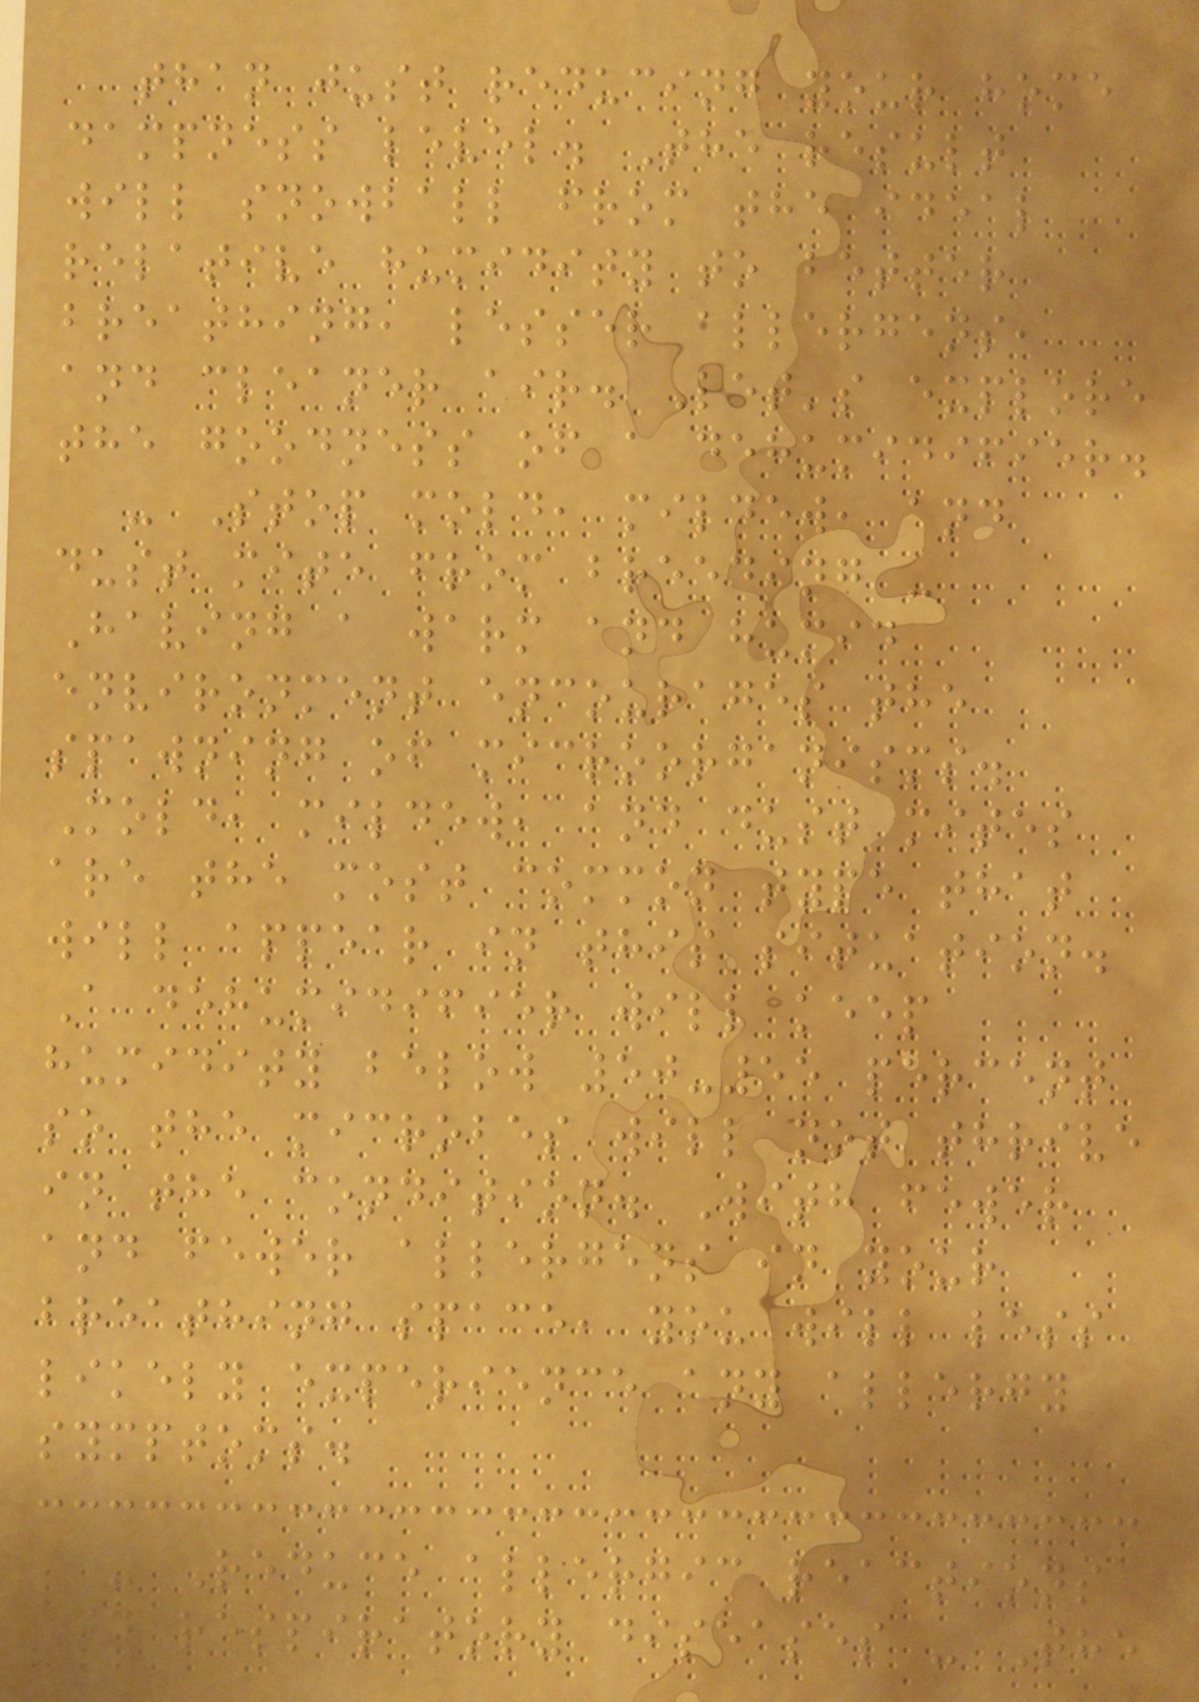than just reducing your home
dampness level. The result
will snowball from the ideal
relative humidity to better
breathing, lesser allergens,
and cleaner air. Let's explore
the goodness of a dehumidifier.
- Stop mold, mildew, and
dust mite from breeding -
Having a warm and humid
environment encourages the
spawning of microorganisms.
Mold, mildew, and dust mites
are the most common type that
will appear in this situation.
A dehumidifier will keep
humidity below 50-55 percent
so the microbes will not thrive
in the condition. With fewer
and fewer allergens in your
breathing space, you will less
likely experience any allergy
symptoms.
- Reduce allergic reactions
and respiratory diseases - The
